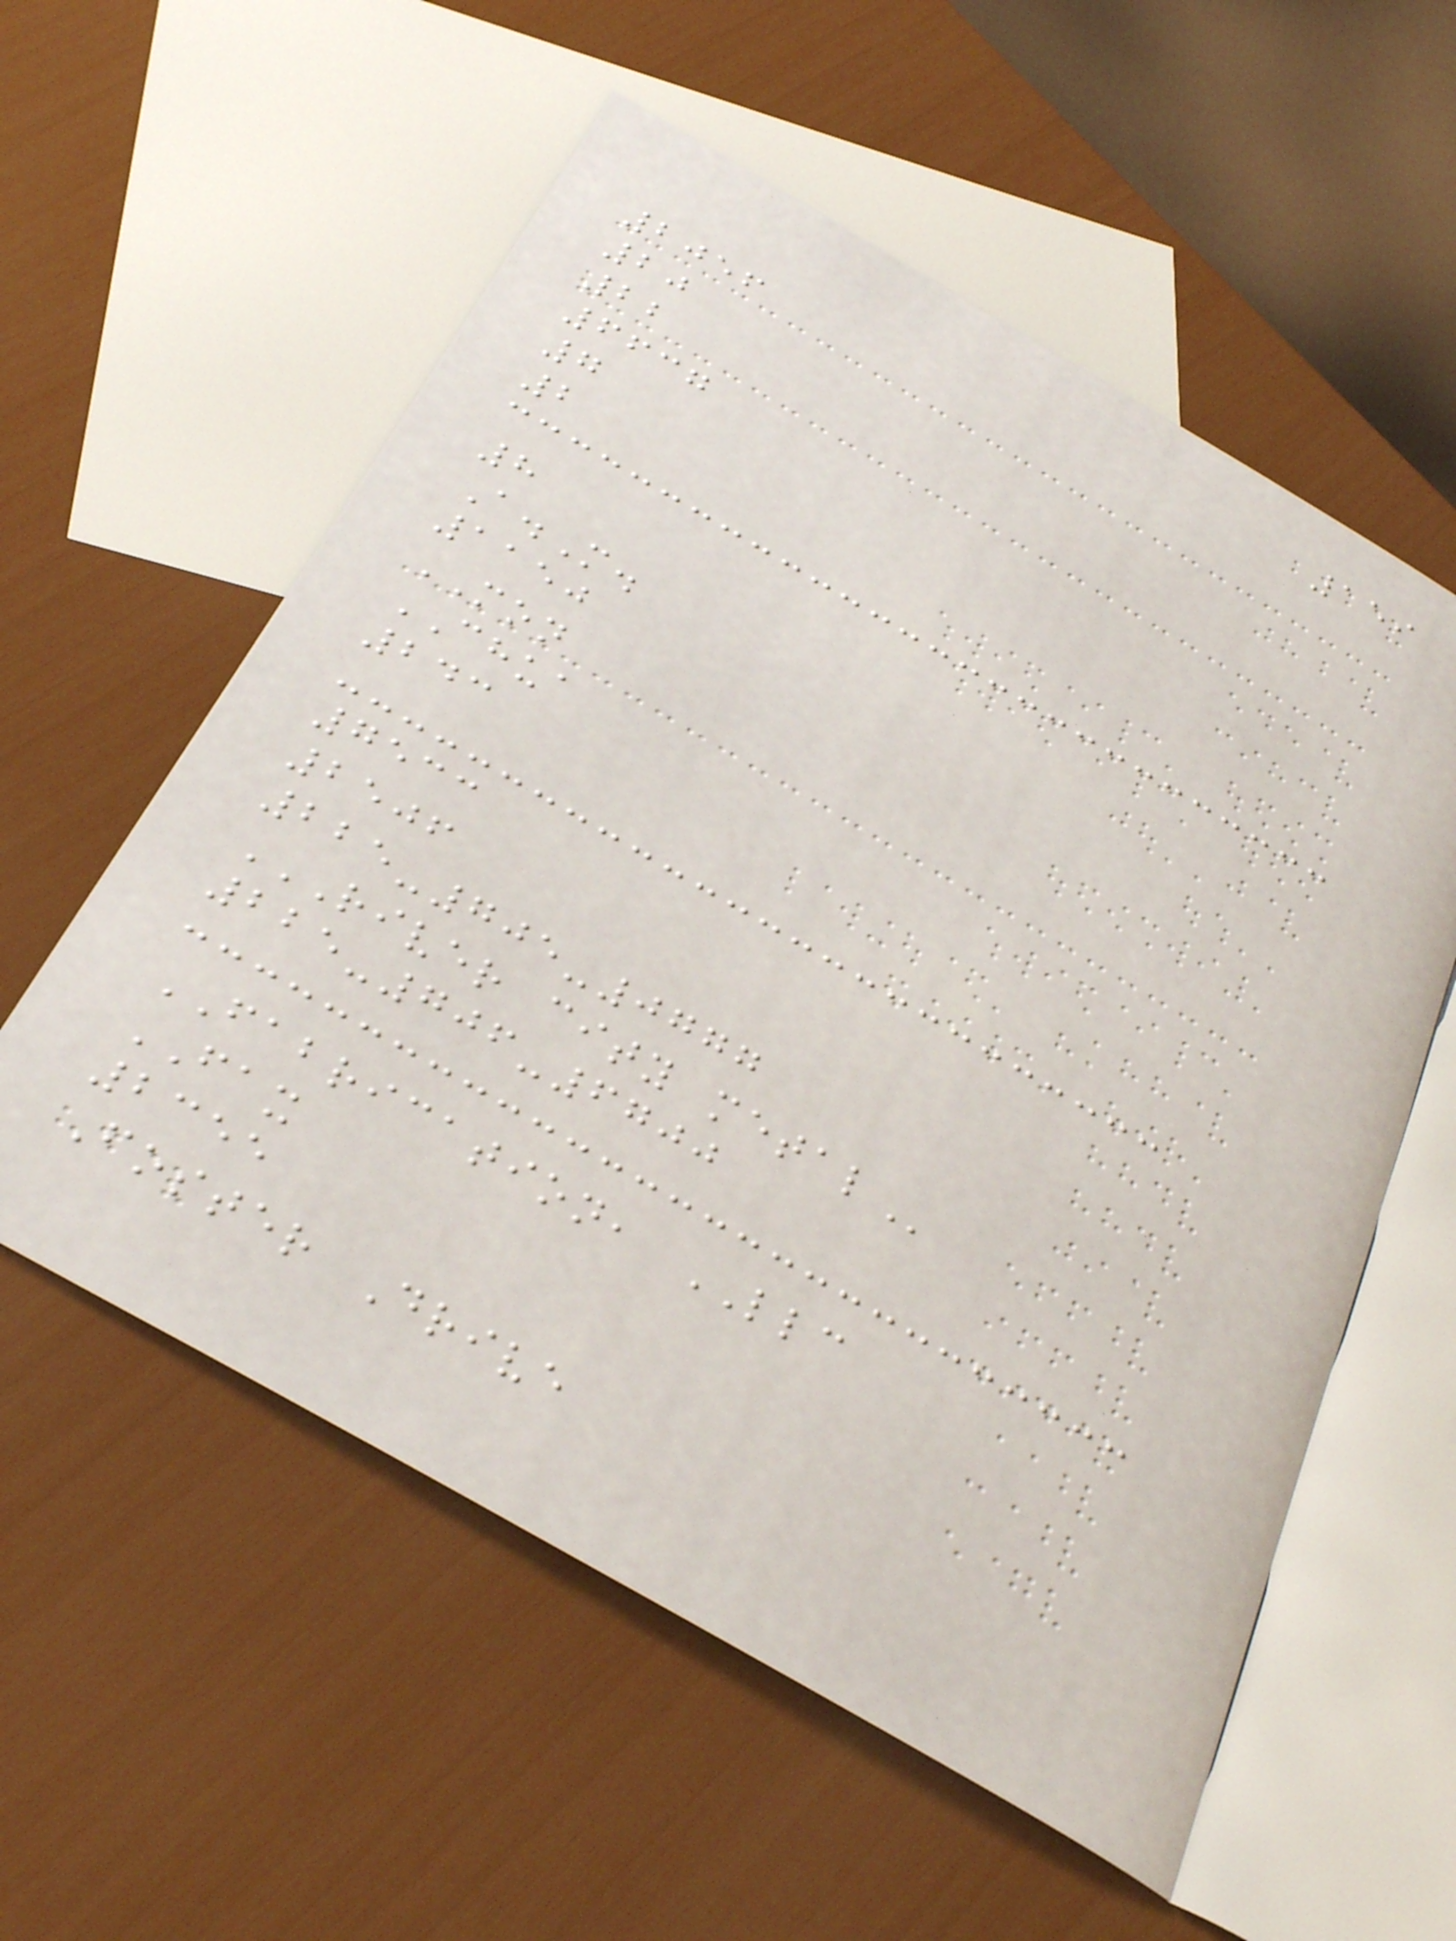159
2056
20
22
6637
7
2
8
A.M.
1150
MON
CHUA
243
7533
2506
225-705-0777
RIVER CITY METAL
225-706-6700
FABRICATION, LLC
FAX
2355
Foster Drive
